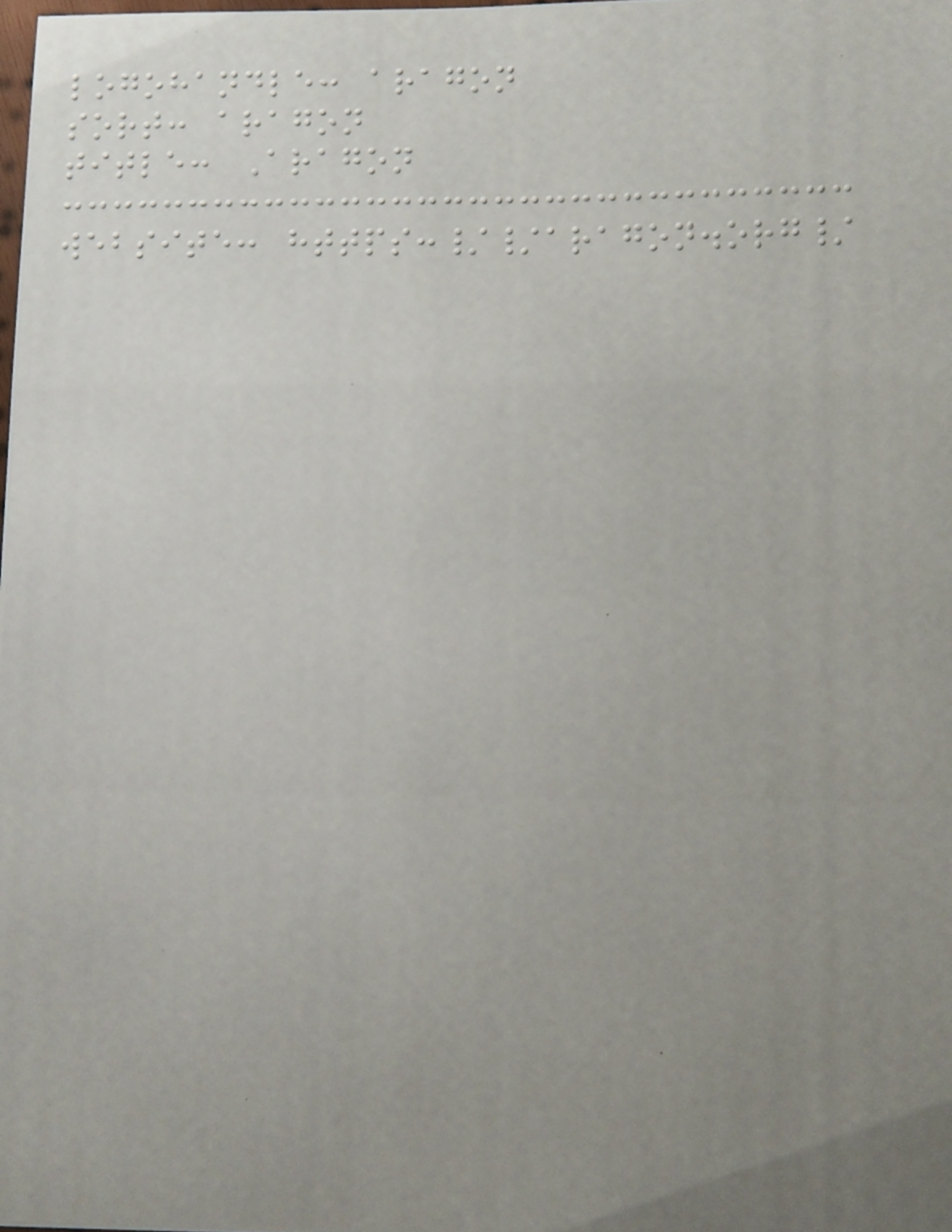logohandle: aragon
sort: aragon
title: Aragon
website: https://aragon.org/
